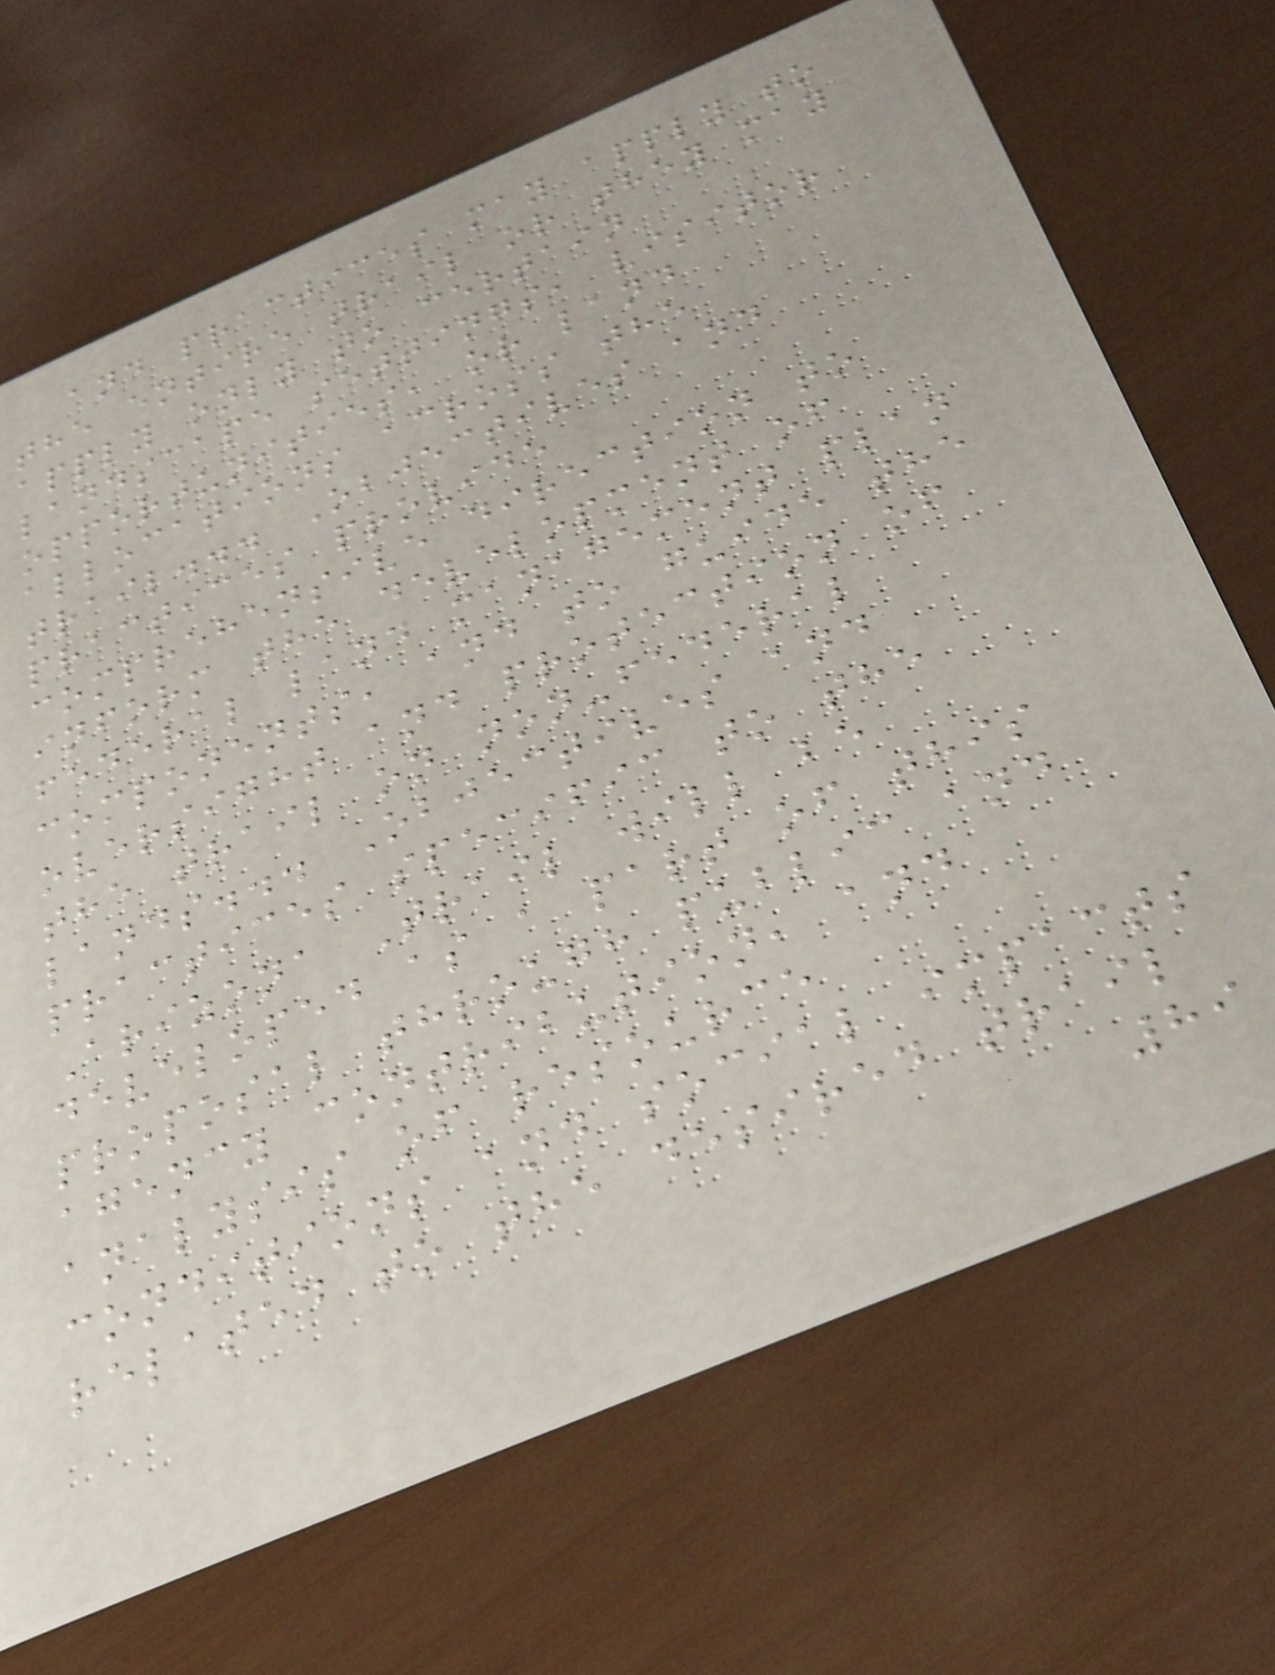and practices may apply to
the entire trail or they may
apply only to certain
landscape settings, visitor
opportunities, or land
allocations across the
trail... Objectives and
practices provide
comprehensive direction to
inform the development of
federal land management plan
components, and to guide the
oversight and protection of
the trail on non-federal
lands... Objectives and
practices specific to the
Arizona Trail will be
developed as a part of this
proposal through public and
agency contribution, and
analysis of resource
conditions and social impacts
related to the desired trail
89
